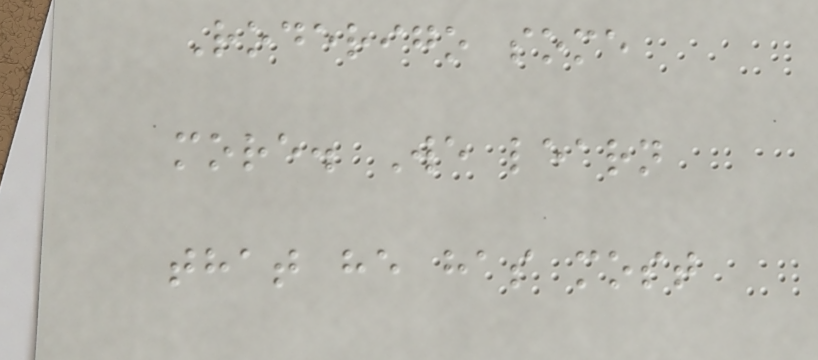Roderigo some
more. We learn
that he has most
